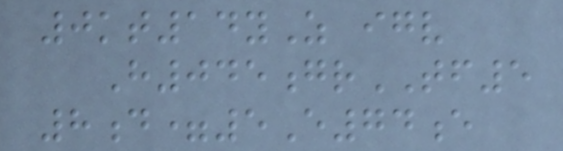0kt14yZ igv
H045grTF5
8d=5E74e
